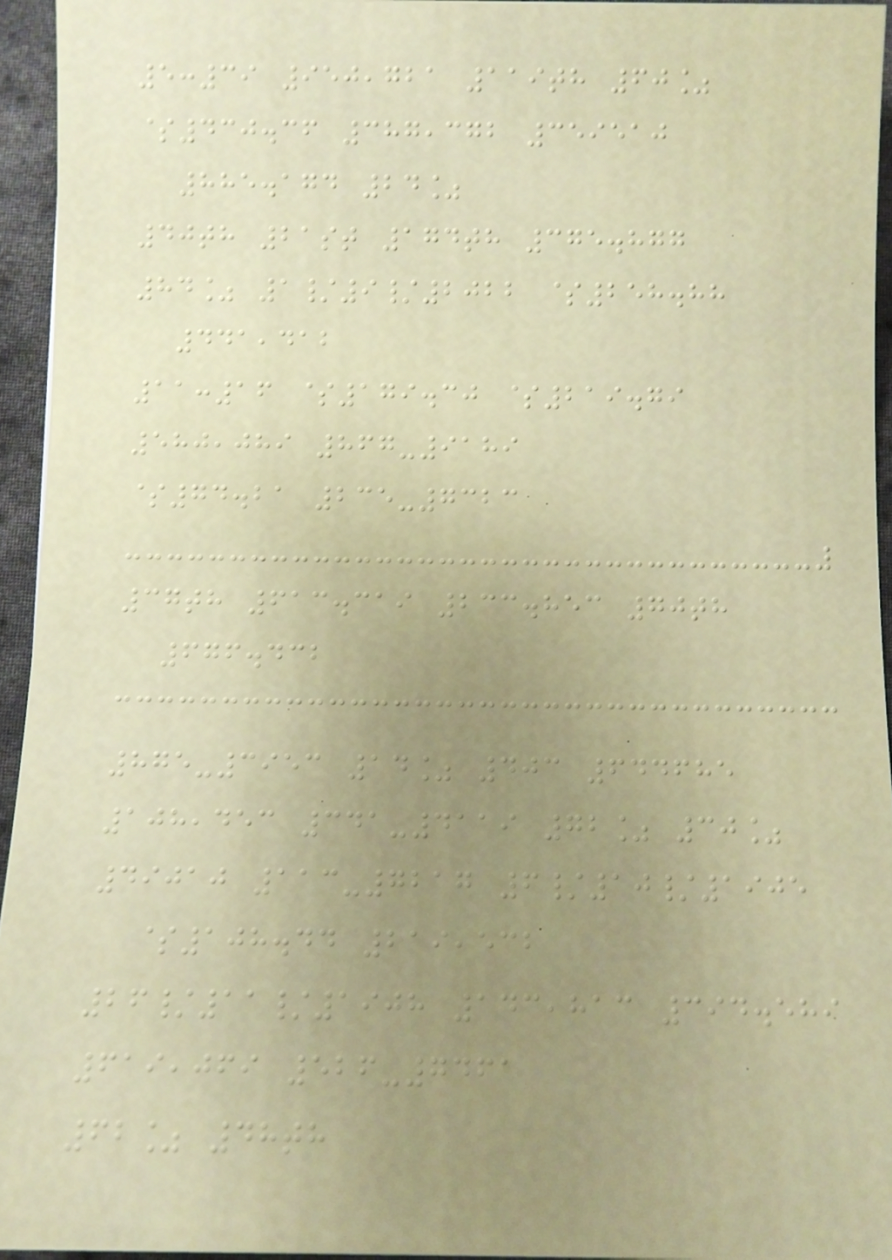5:39 950,721 119th 60%
$430.36 387,372 359510
885.174 24%
40th 21st 174th 375.877
84% 1/9/2022 $258.88
441,412
11:16 $179.30 $219.79
580,089 867-9189
$74.21 235-7323
37th 613.319 233.853 70th
676.432
875-3953 14% 403 644685
108,453 341-4119 72% 30%
49010 113-7217 6/10/1905
$108.44 219,532
26/11/1908 143,813 394.589
619,069 526-7461
62% 48th
